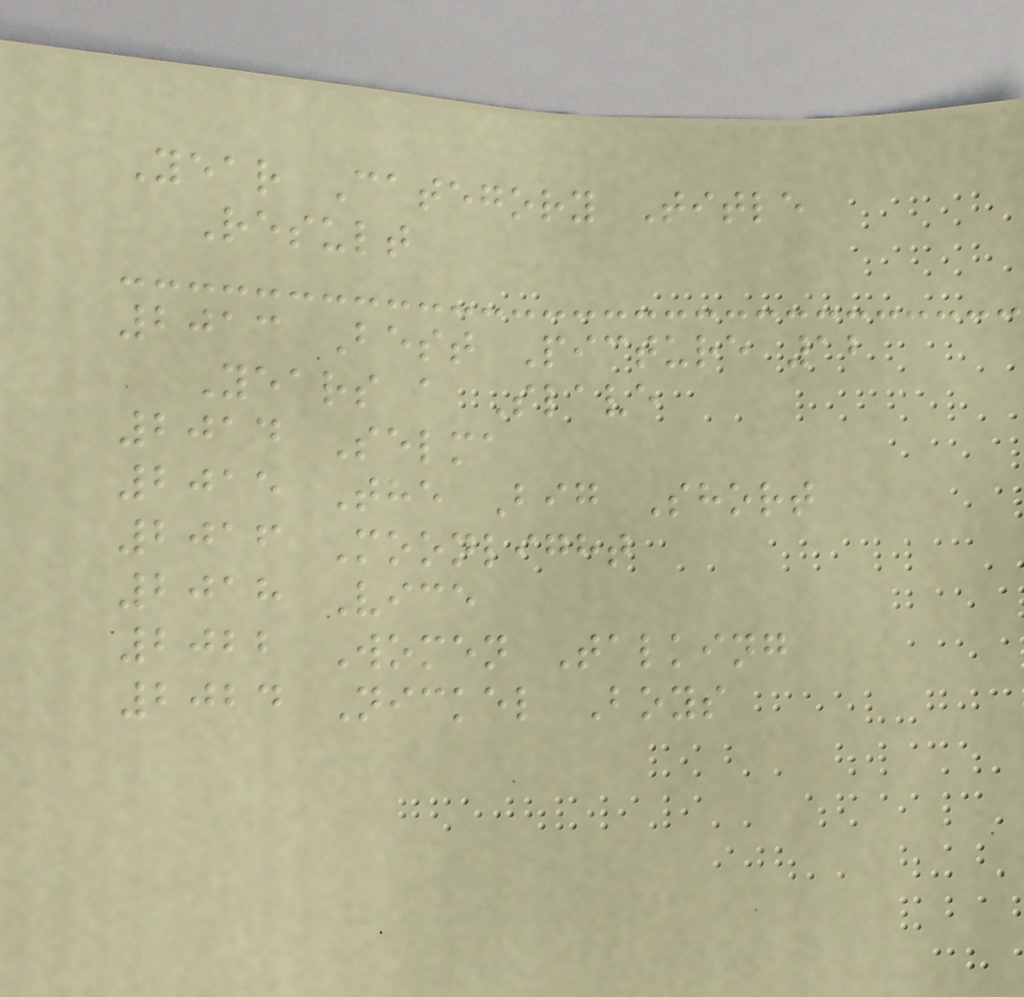Year Category Title
Result
2013 Best Picture 12
Years a Slave
2014 Selma
2015 The Big Short
2016 Moonlight
2018 Vice
2022 Women Talking
2024 Nickel Boys
